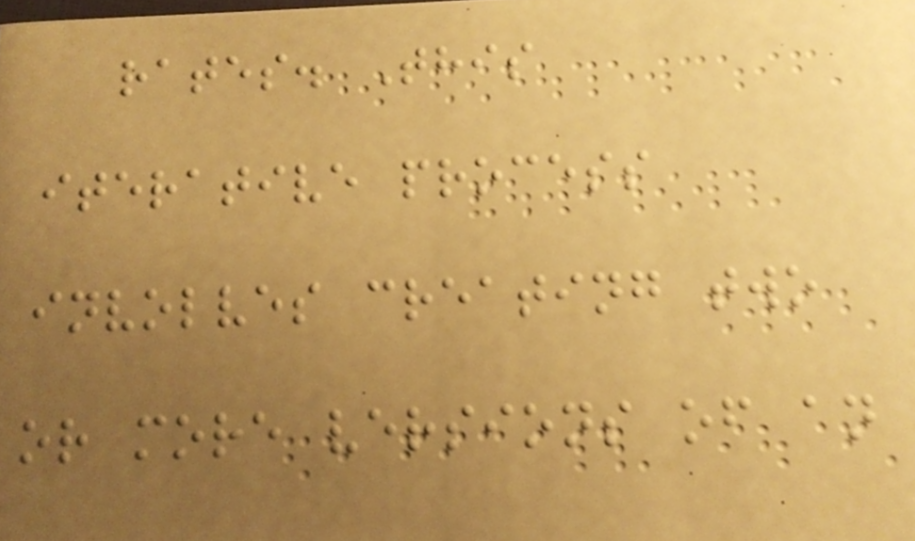rates. This
iterative process
involves creating two
or more versions of an
